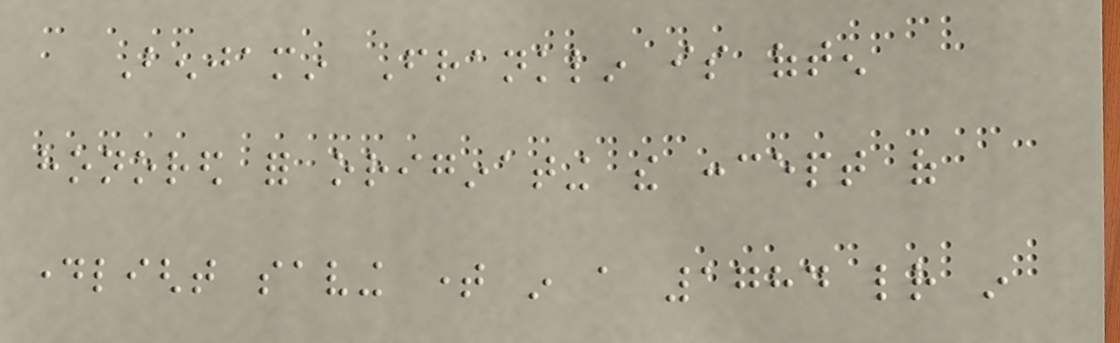Benjamin Franklin is often
honored for originating the concept of
daylight saving time in a 1784 letter in
